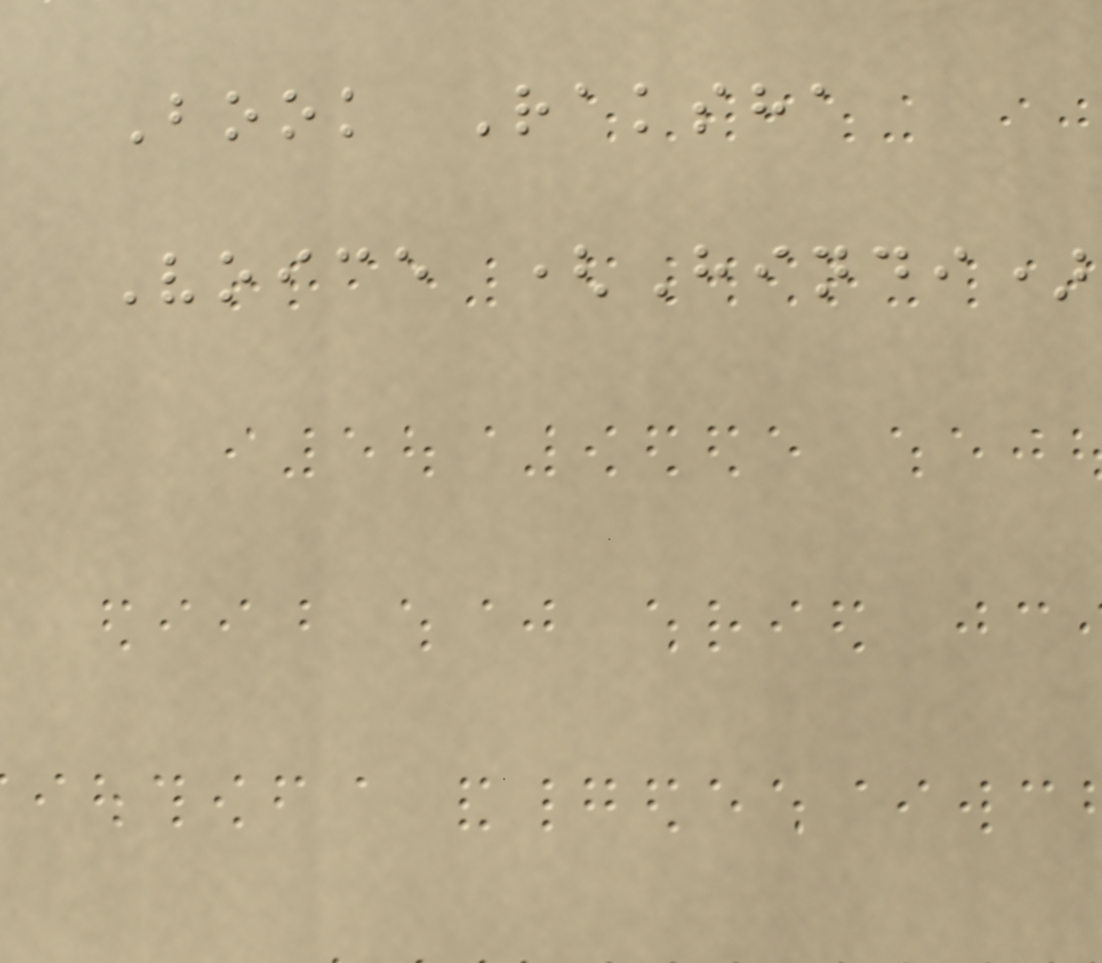Book Raksha
Voice (Hindi)
